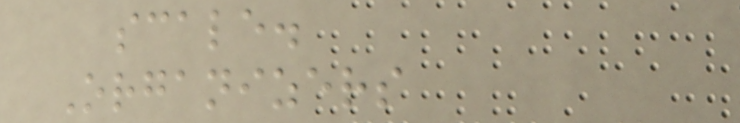scale.
Organizers
